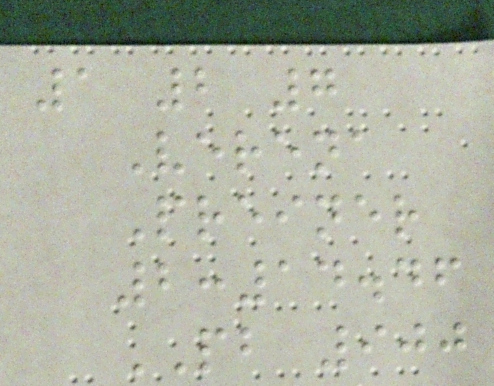1 2 7
Verena
Preiner
2:14.46
PB 900
